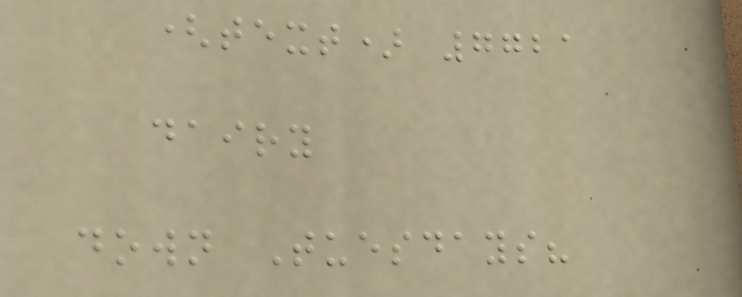(text) 7721
dairy
down Tuesdays?
